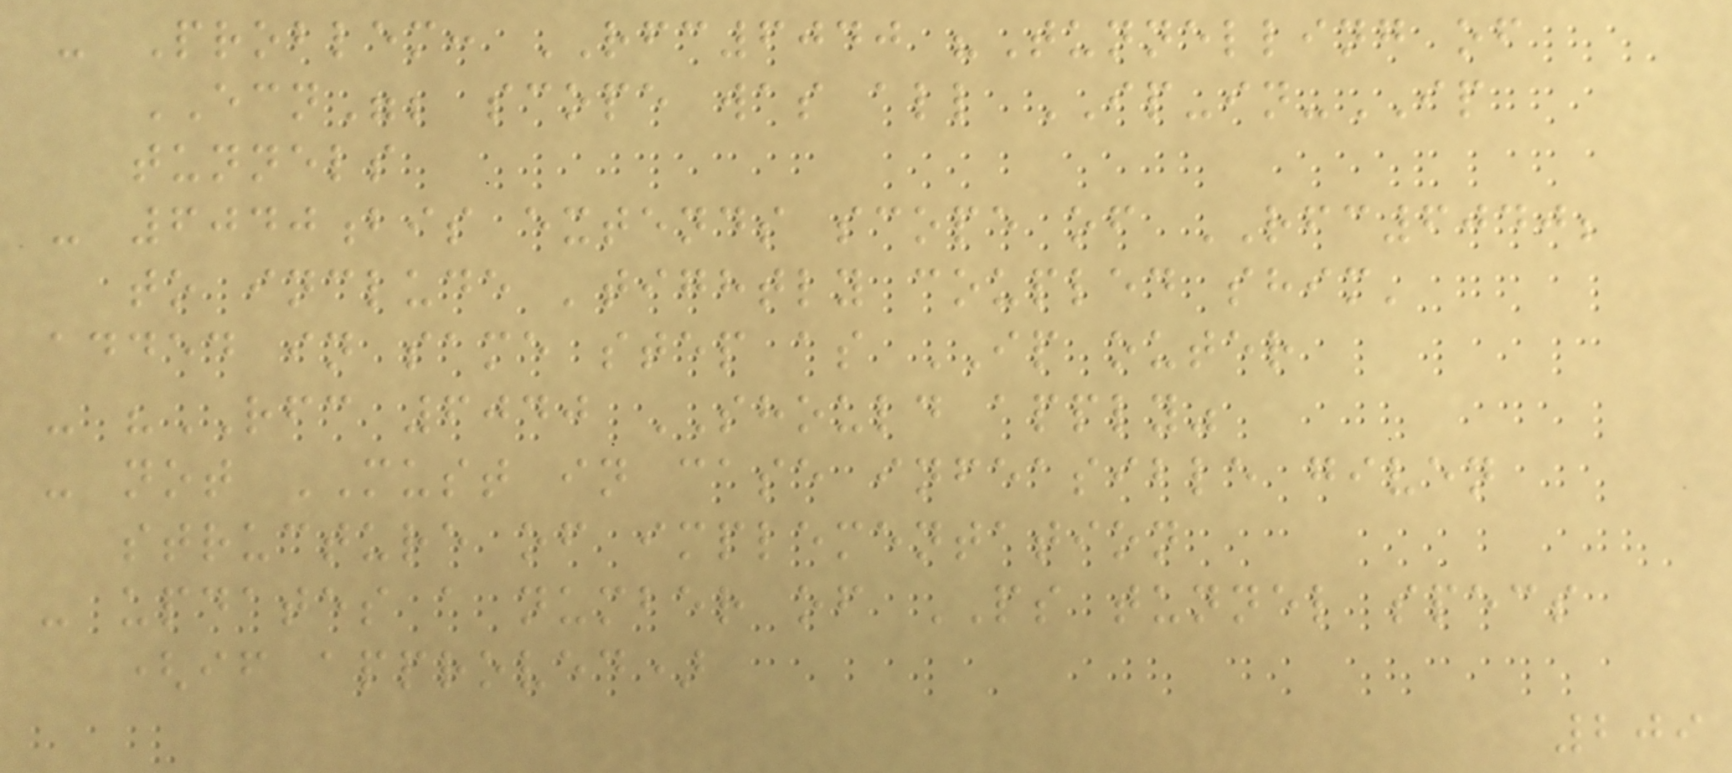- Problem: RFC6040 "Tunnelling of
ECN"; scope was all IP-in-IP
tunnels
- 6040bis extends scope of RFC6040;
to include 'tightly coupled shim'
added in same step as IP outer
- "RFC 6040 SHOULD apply"
- not MUST in case infeasible given
structure of implementation
- updates a number of PS tunnel specs
(if approved)
209
